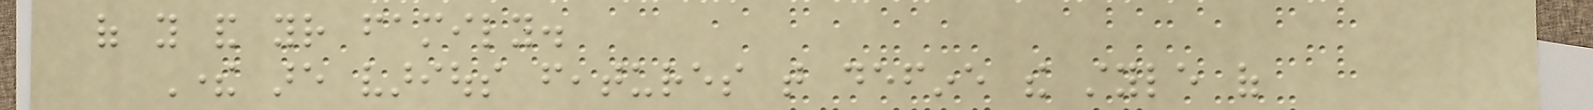of you and your family.
There are various features that define the style of
